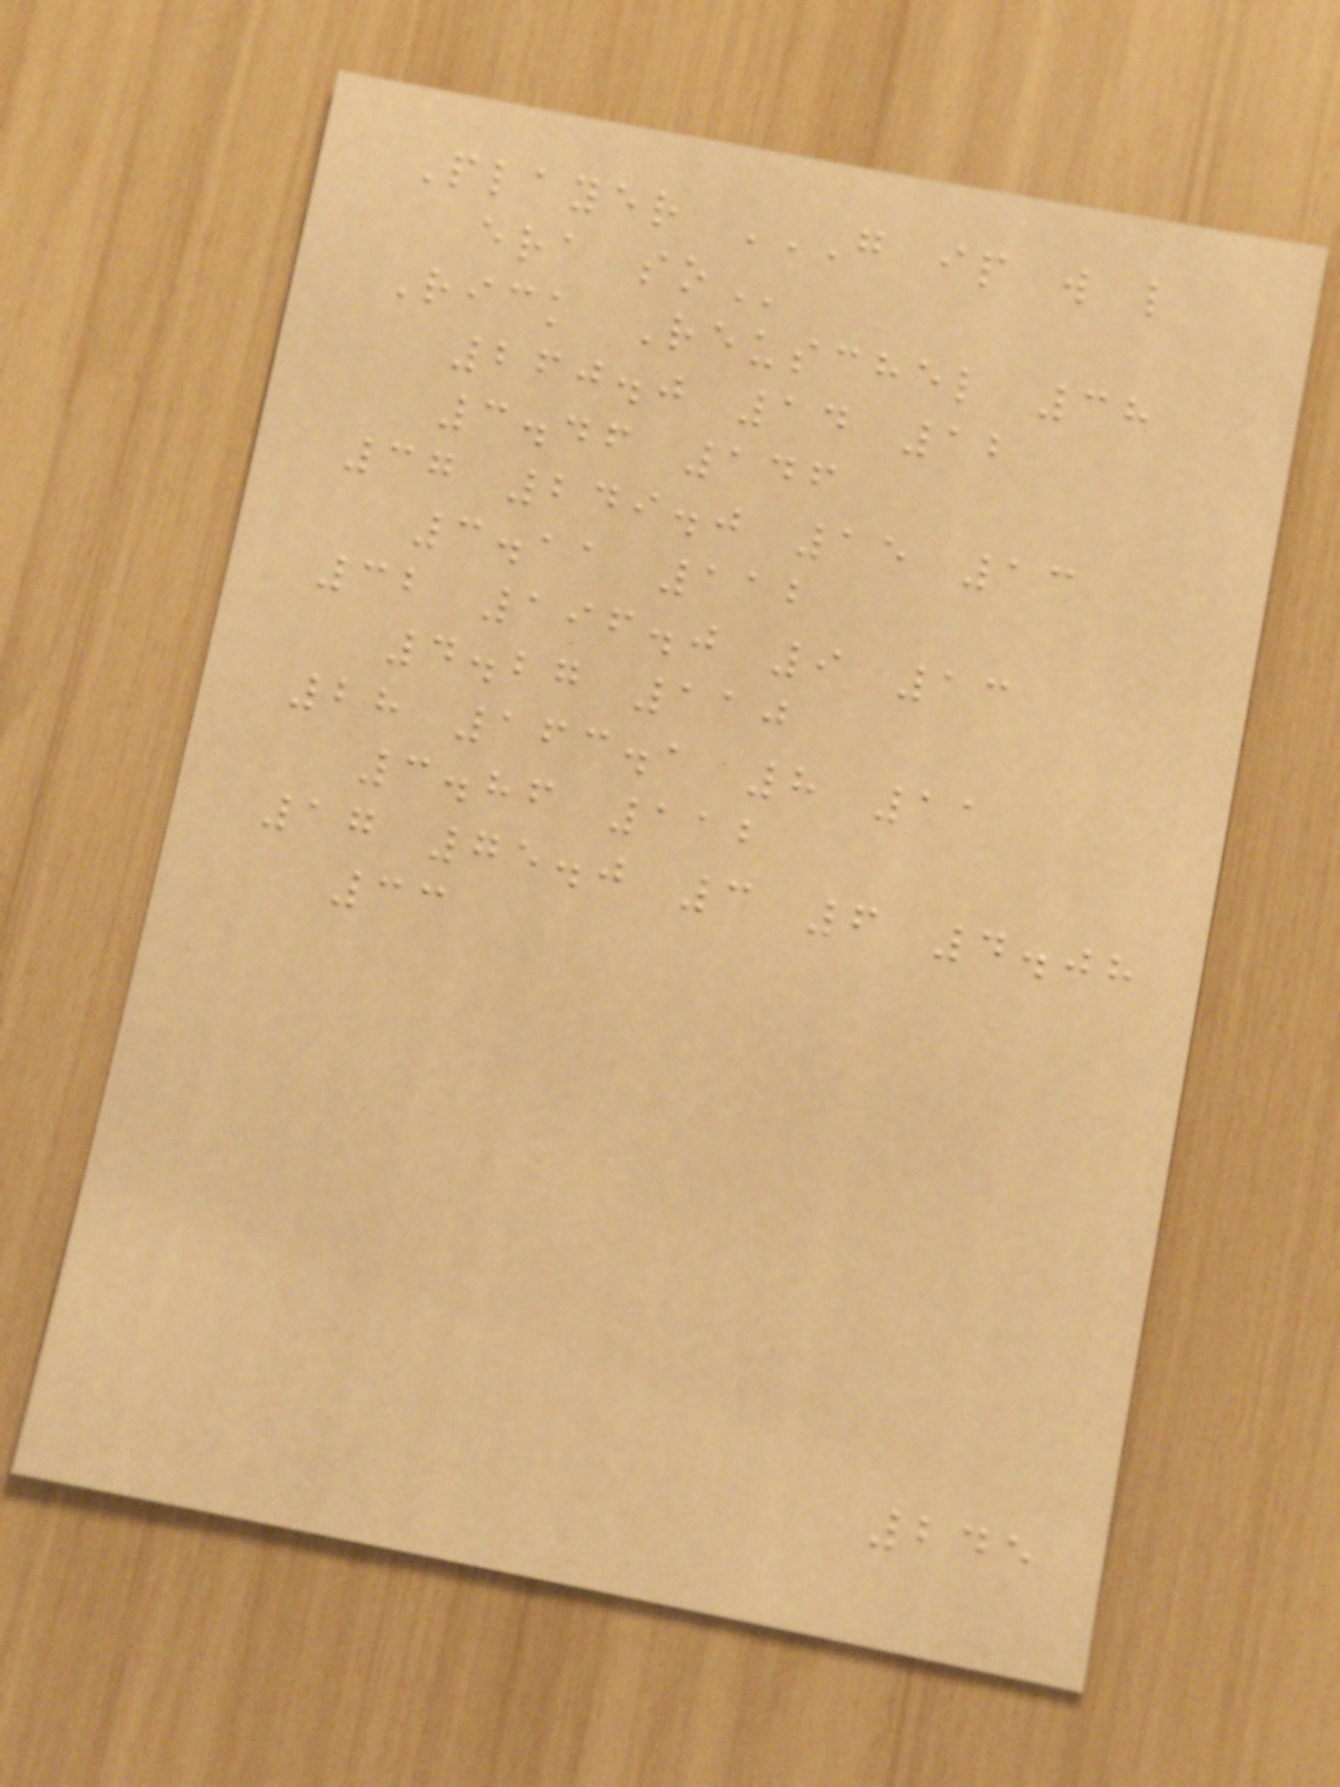Player G IP W L
ERA SO
Rick Reuschel 38
260.0 14 12
3.46 146
37 249.0 15 13
3.11 112
32 196.0 9 13
4.27 110
28 163.1 8 11
3.86 112
17 75.0 3 6 4.08
33
245
